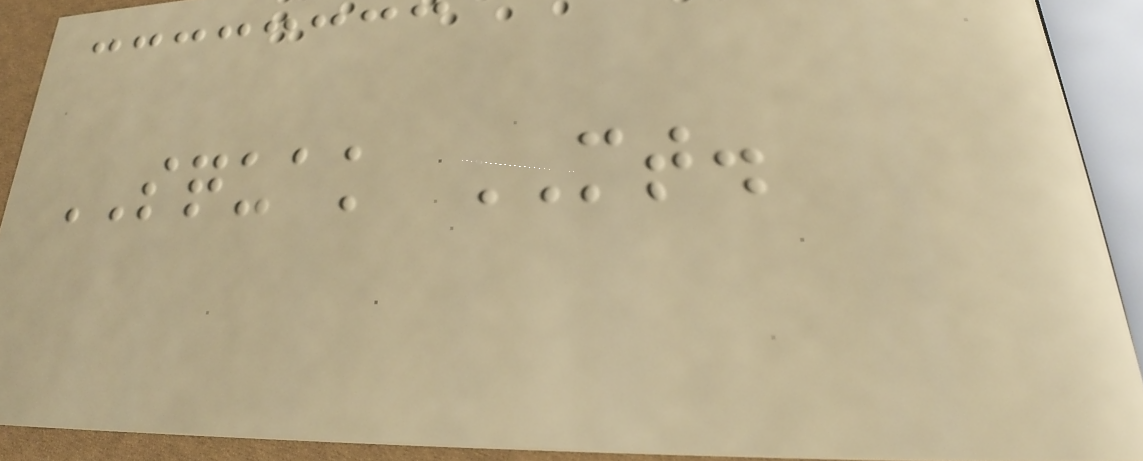SQUAK MT.
